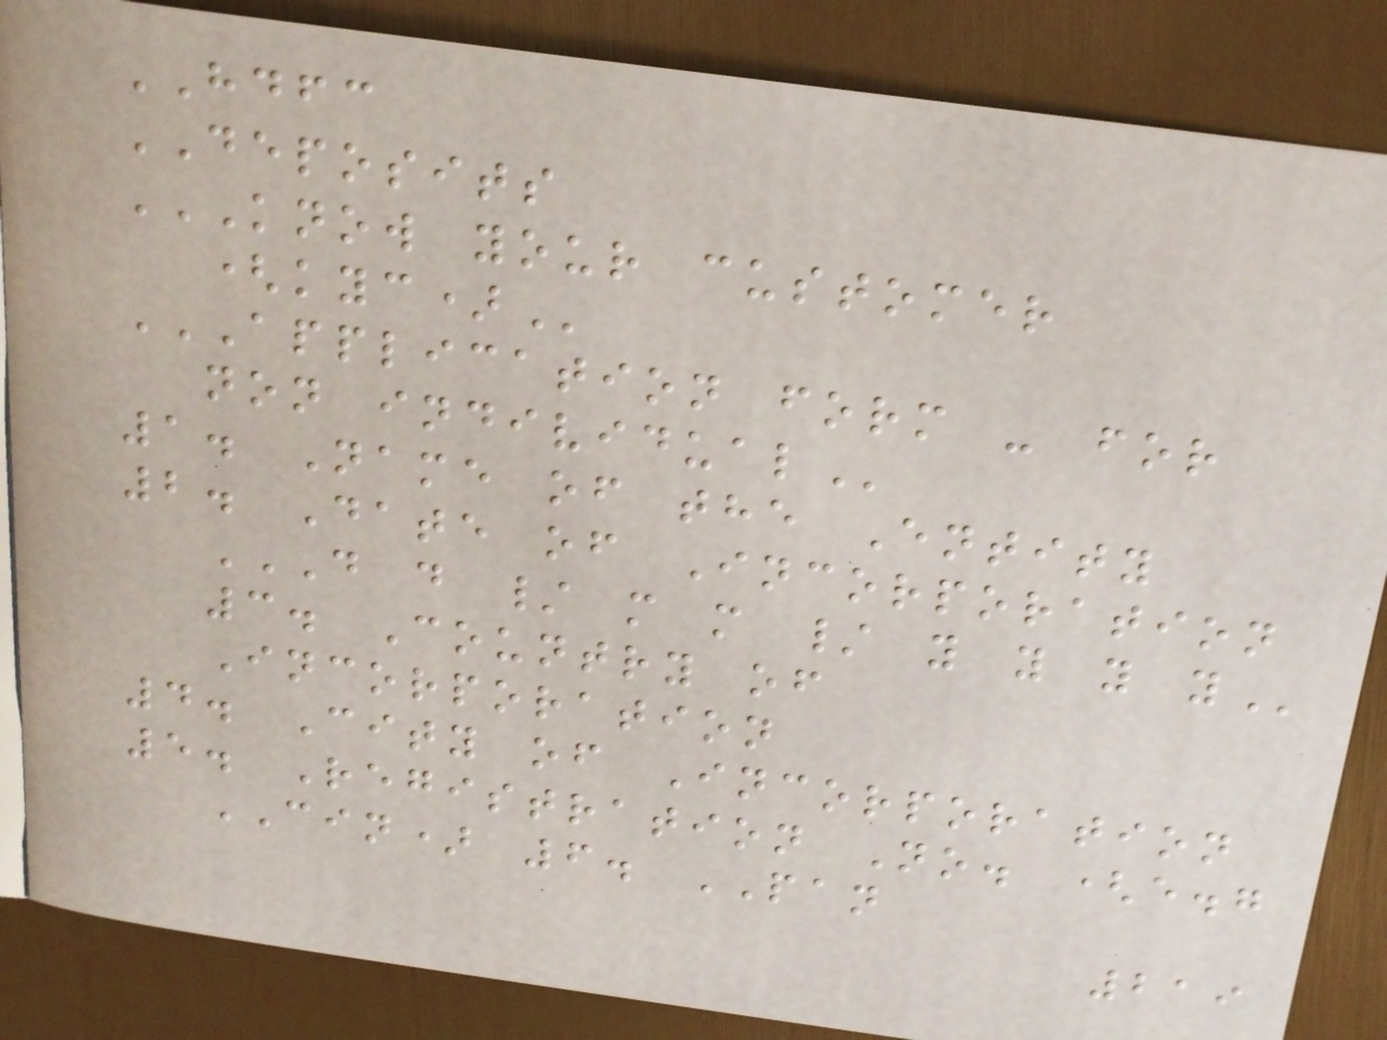HDFC
DEPOSITS
KNOW YOUR CUSTOMER
(KYC)
APPLICATION FORM - FOR
NON INDIVIDUAL
1. Name of the Entity
2. Date of Incorporation
D D / M M / Y Y Y Y
3. Country of
Incorporation
4. City of Incorporation
5. Registration No. (e.g
CIN) 6. PAN
219
